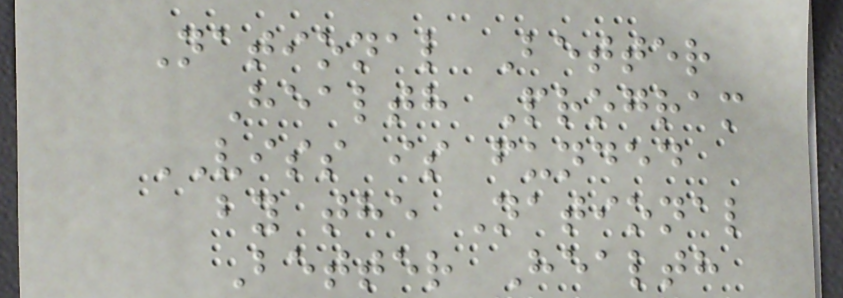National Better
Health Program
VISS is funded
by the National
Better Health
